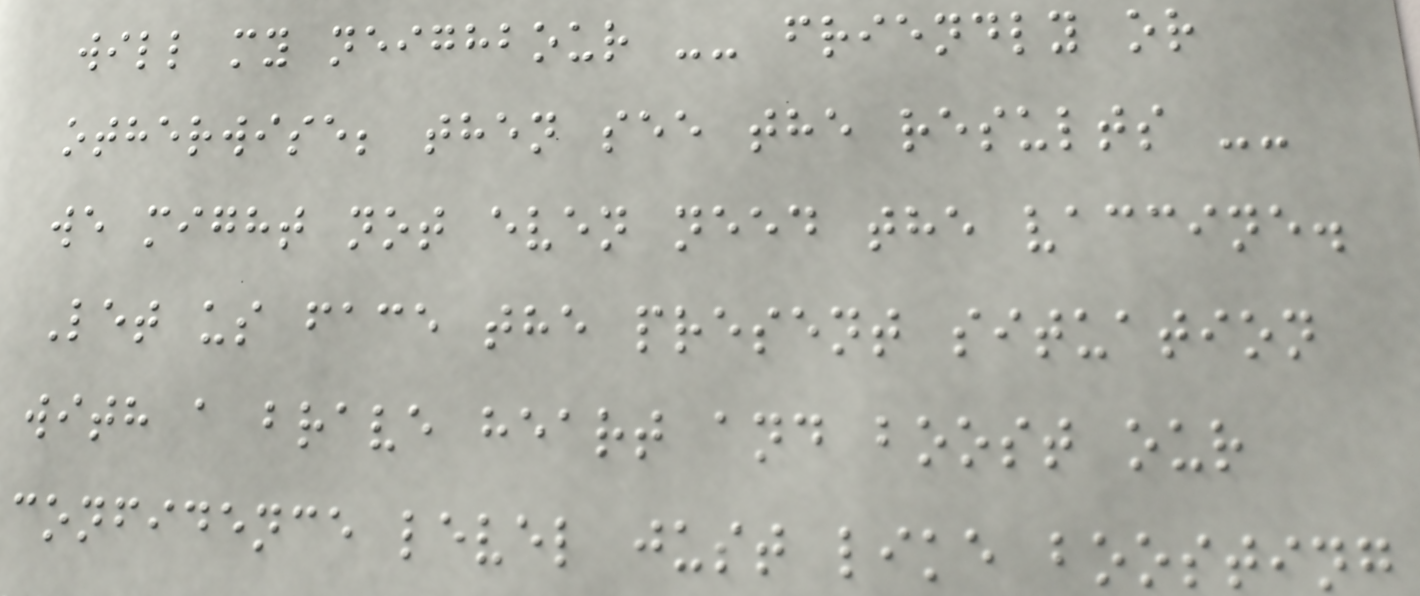will my neighbour -- friendly or
otherwise; then see the results --
we might not even need the vaccine.
Let us face the present situation
with a brave heart and boost our
confidence level just like boosting
